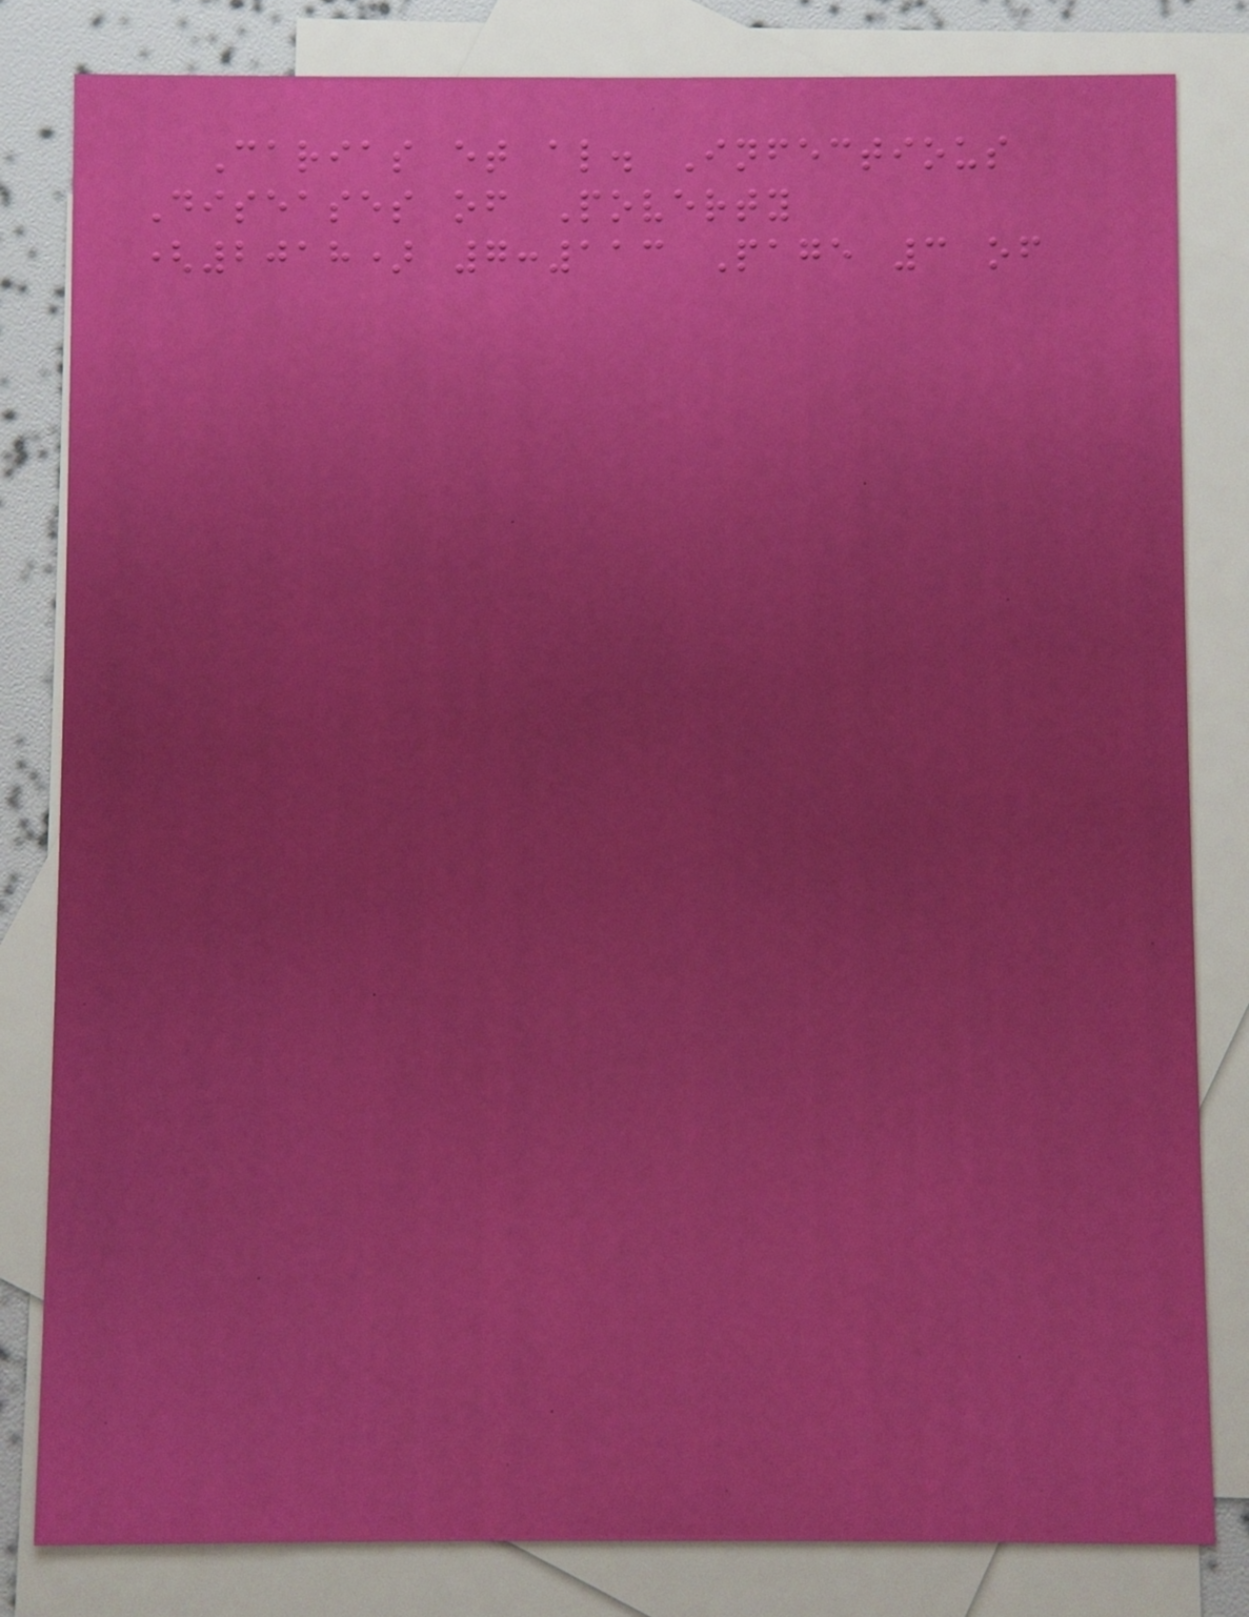Carias et al. Infectious
Diseases of Poverty
(2018) 7:113 Page 3 of
